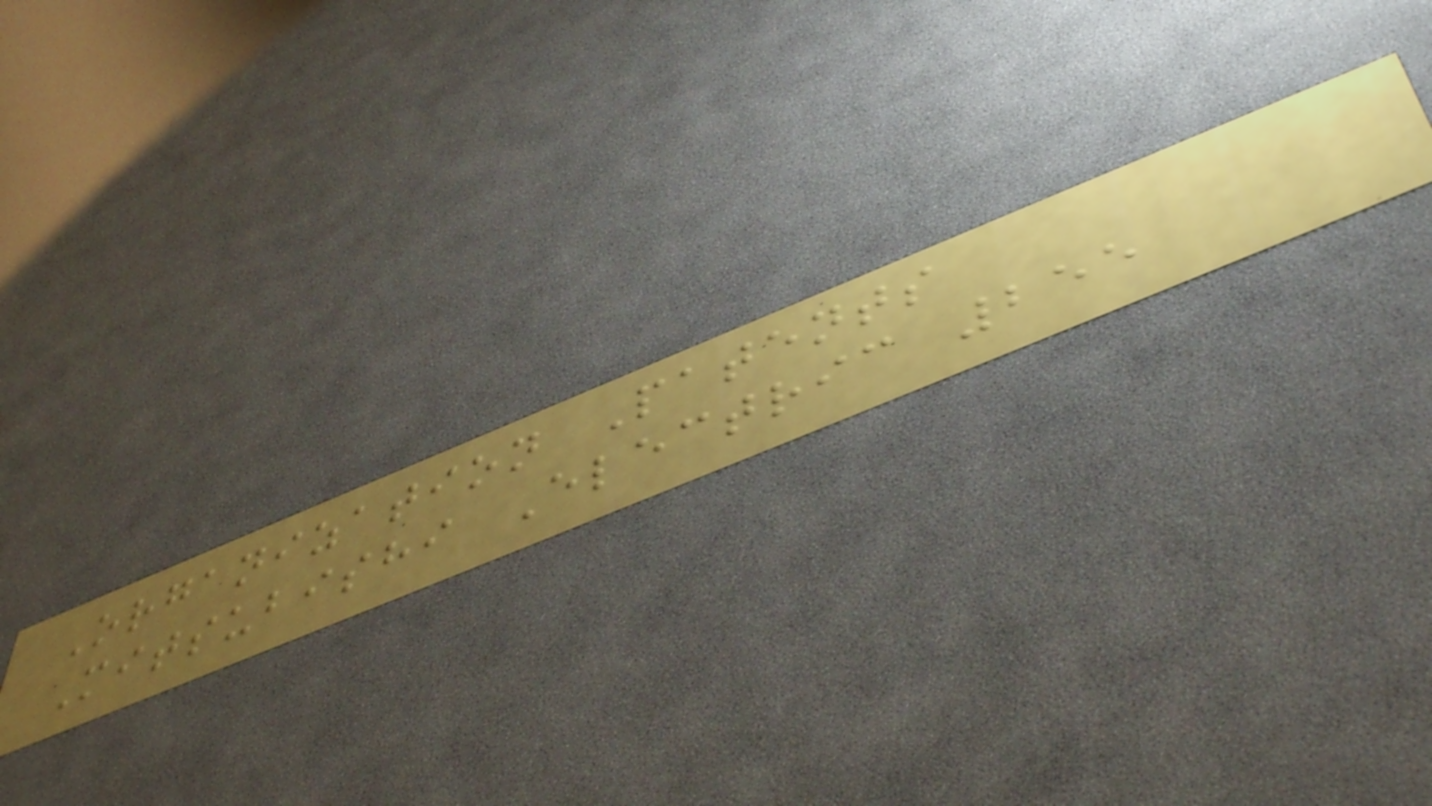Organization Patents
Mitsubishi Electric 255
